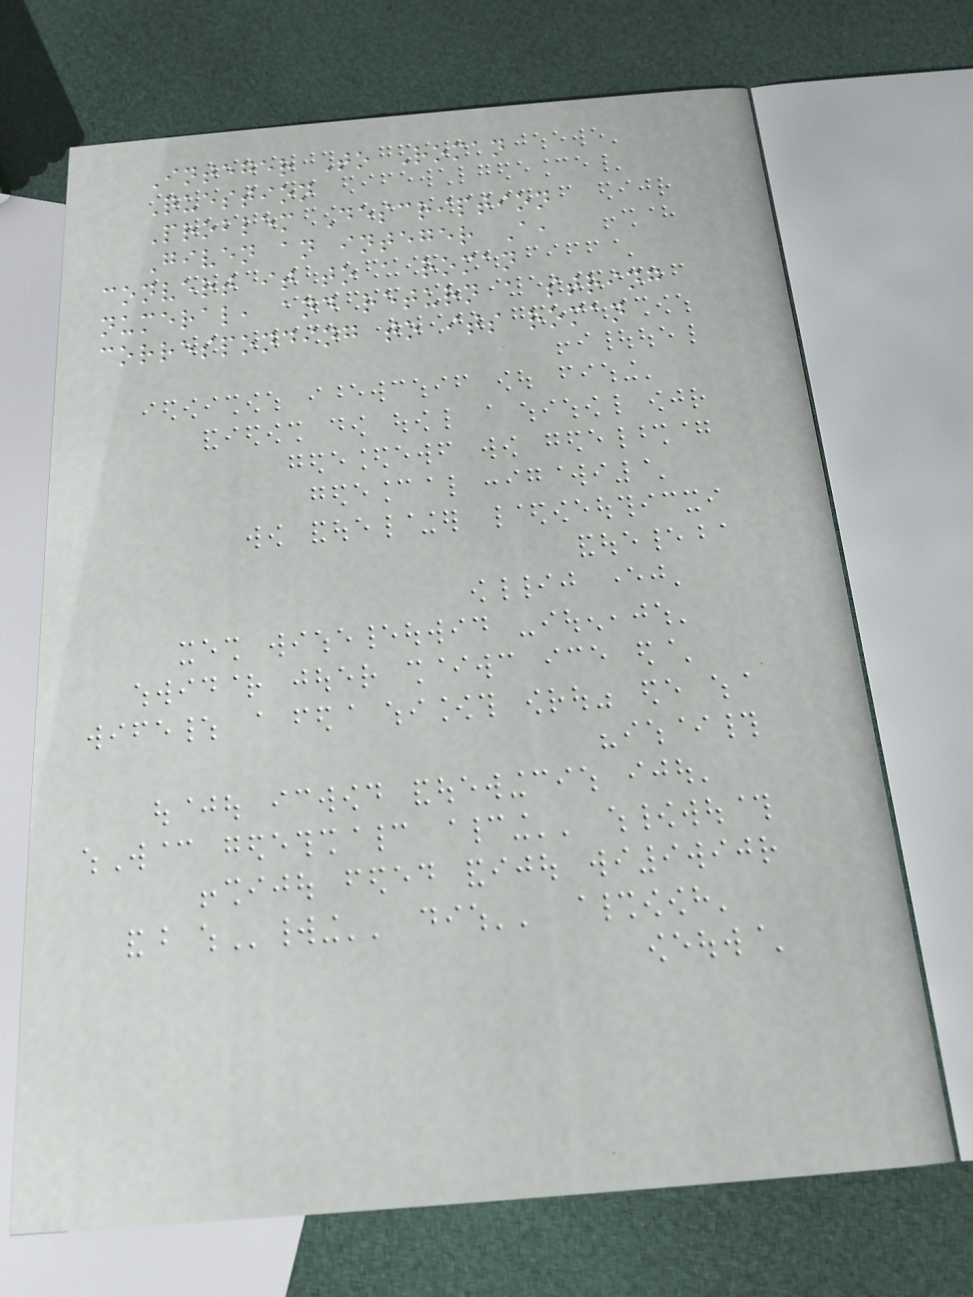Integer To Roman
Question
Problem Description
Given an integer A,
convert it to a roman
numeral, and return a string
corresponding to its roman
